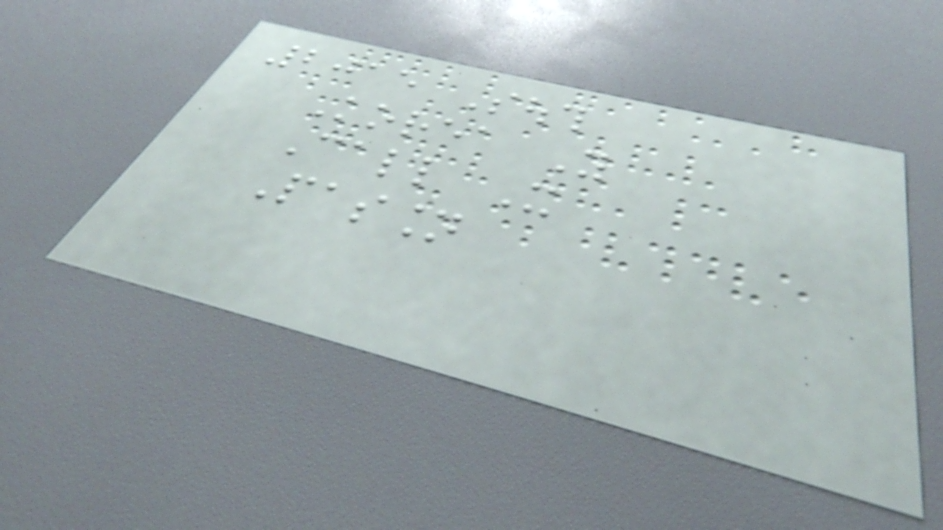2015 South
Korea You
Call It
Passion
